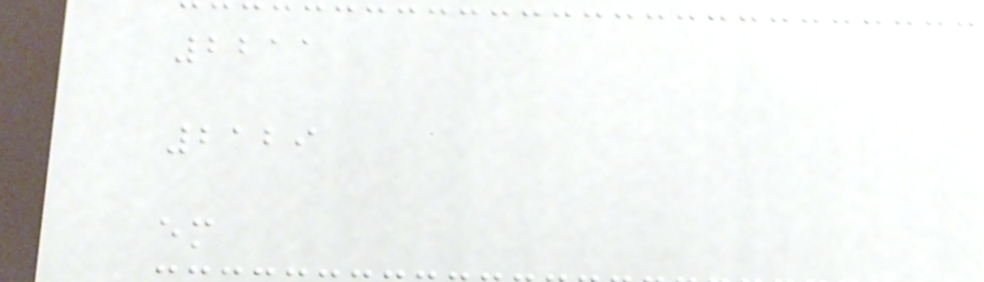2211
2129
em
